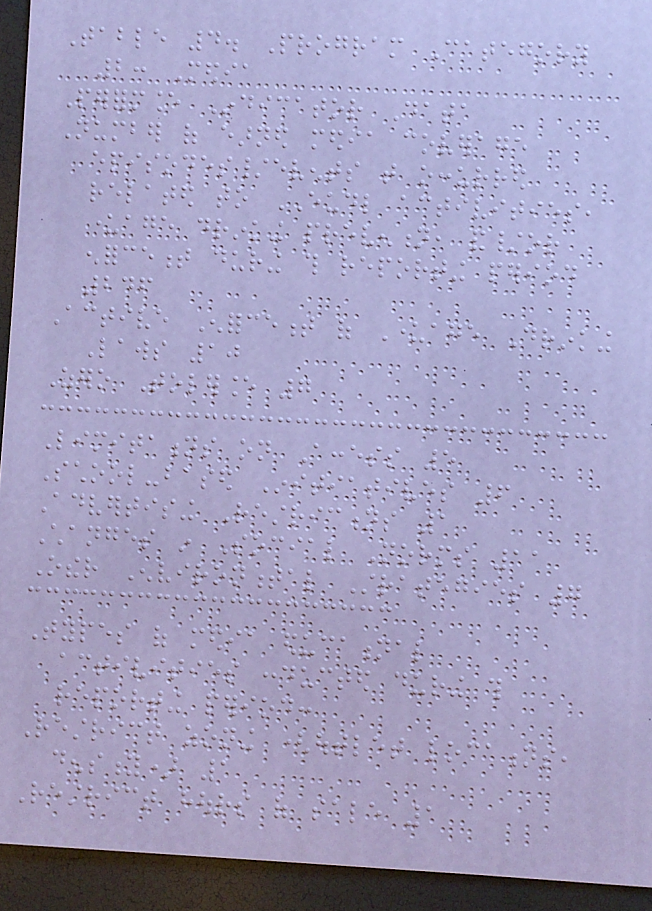Table 4. Program Category
2: Media
Performance Indicator Data
Number of earned media coverage
episodes/events that occurred
related to EUDL activities,
underage drinking prevention, and/or
enforcement during this reporting period
246
Active Enforcement of Underage Drinking
Laws 10
Zero Tolerance 7
Limitations on Access 5
School-based Initiatives 6
Advertising Restrictions 1
Changes in Social Norms 11
Other Environmental Strategies 7
Types of media educational
activities conducted during this
reporting period:
Restrict zoning (outlet locations,
density) 1
Restrict hours of sale 1
